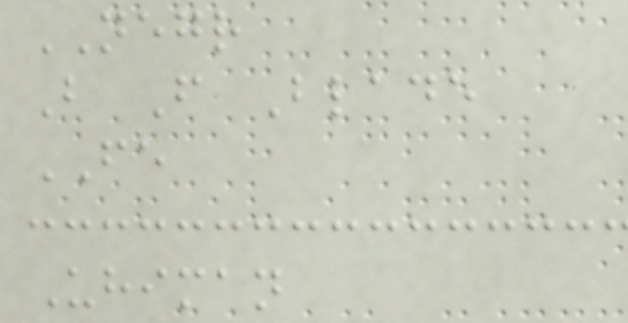NEGR
B F Blade
FE
Uhiman
